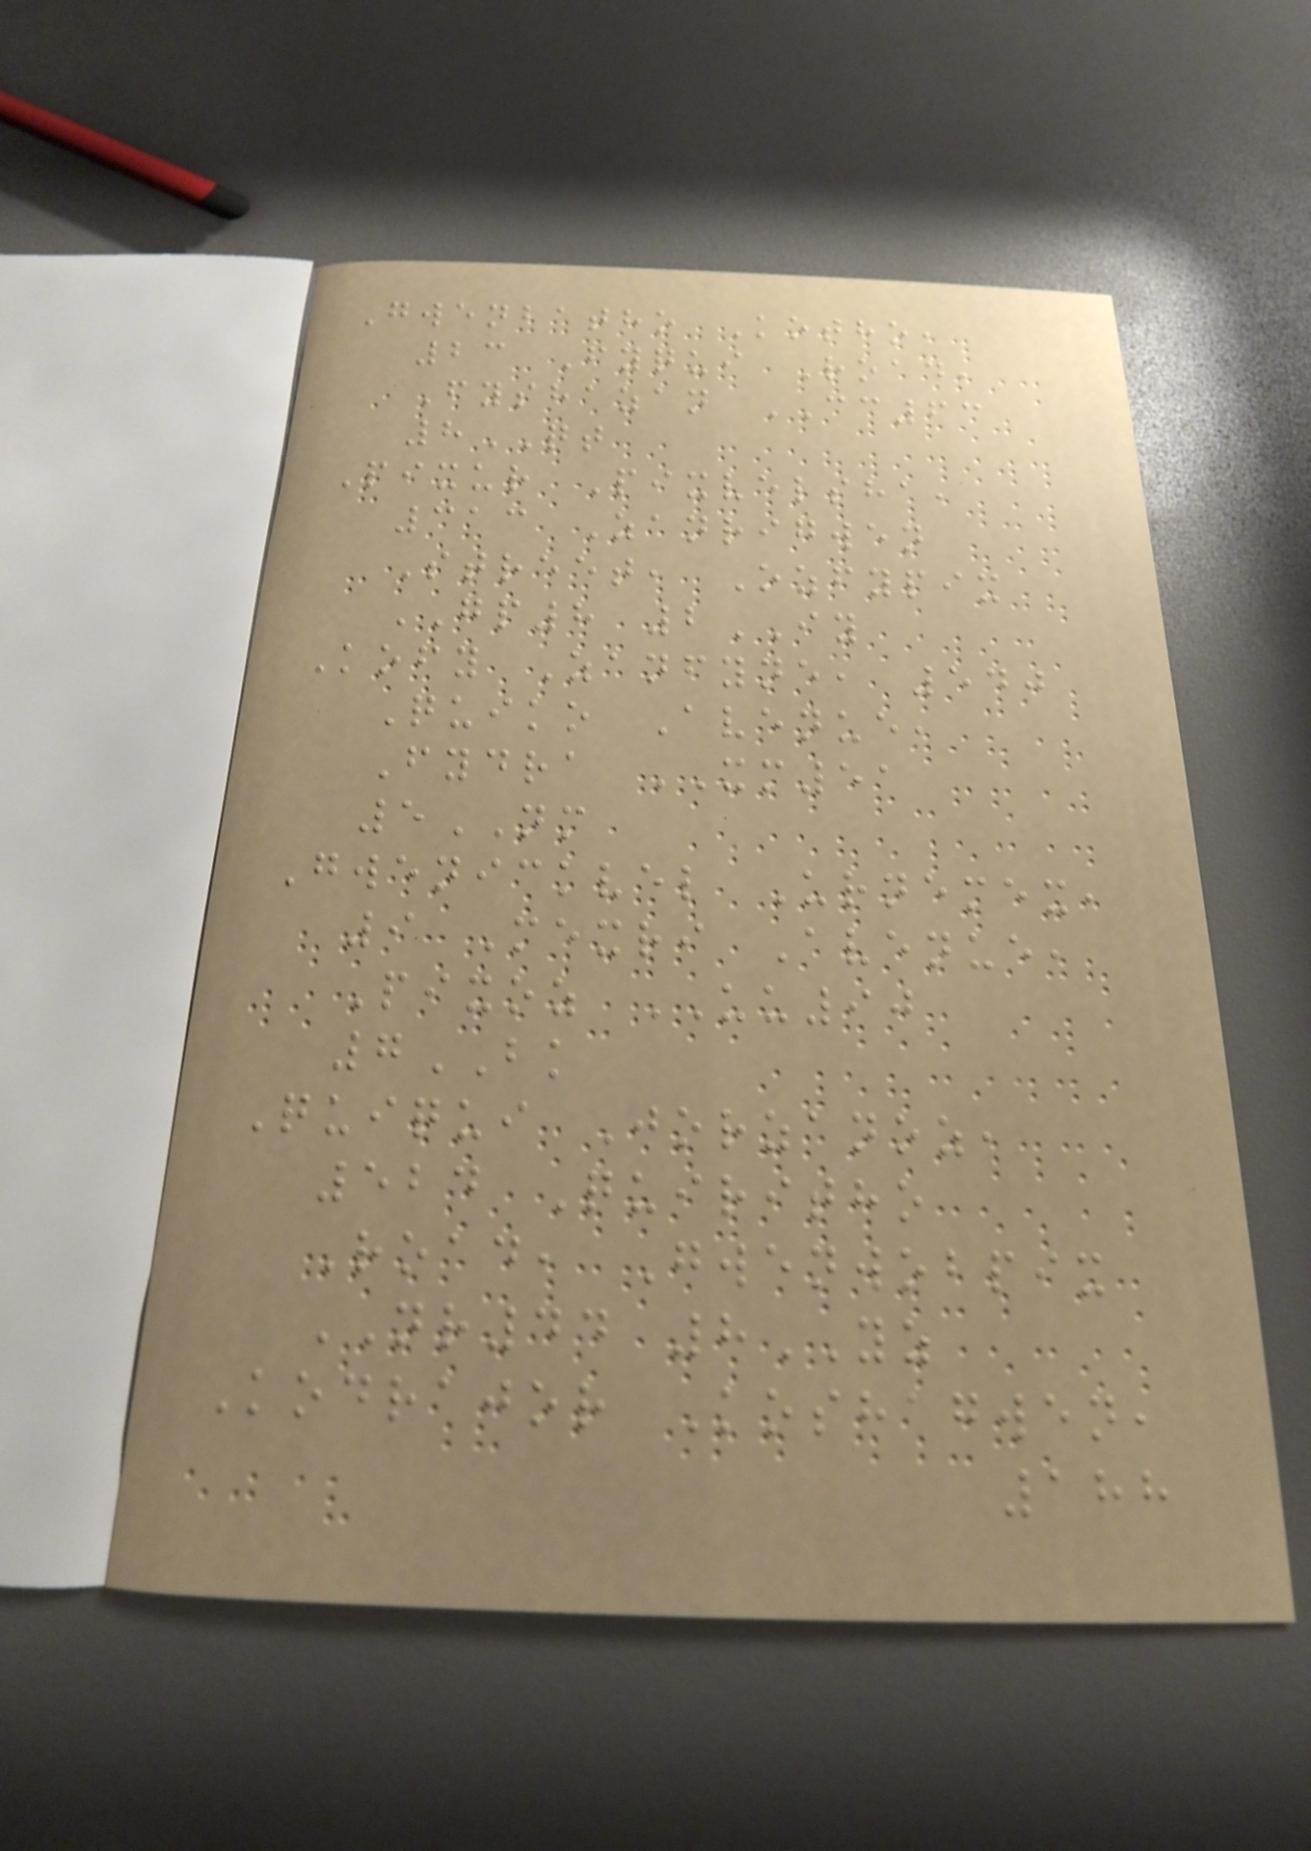Gwenbatho Kotho,
23 Fyqui Road,
Fyshazan CC63
8QT
Pixur Pixvelsha,
313 Zanrigwen
Street, Ozfypix
GP8 2IY
Kofy Zanfyne, 540
Quiko Avenue,
Fydra XM51
5NM
Gwenickvel Urnemex,
9 Mexri Avenue,
Pixoz UU90
7BK
Quiqui Jorzanoz,
524 Quiritho
Road, Gwenwobpix
NR44 8YZ
Kodrajor Koshagwen,
188
